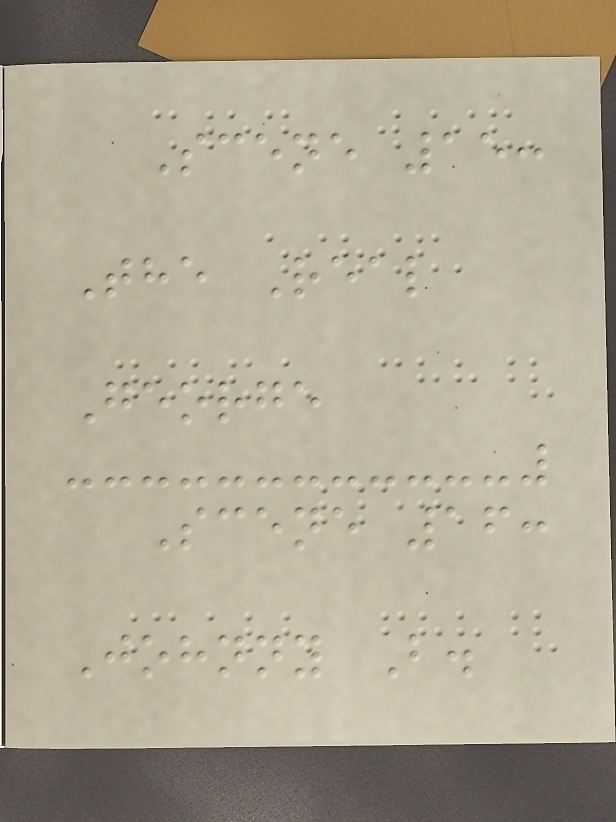Scene 15:
The Real
George
Scene 16:
Johnny B.
